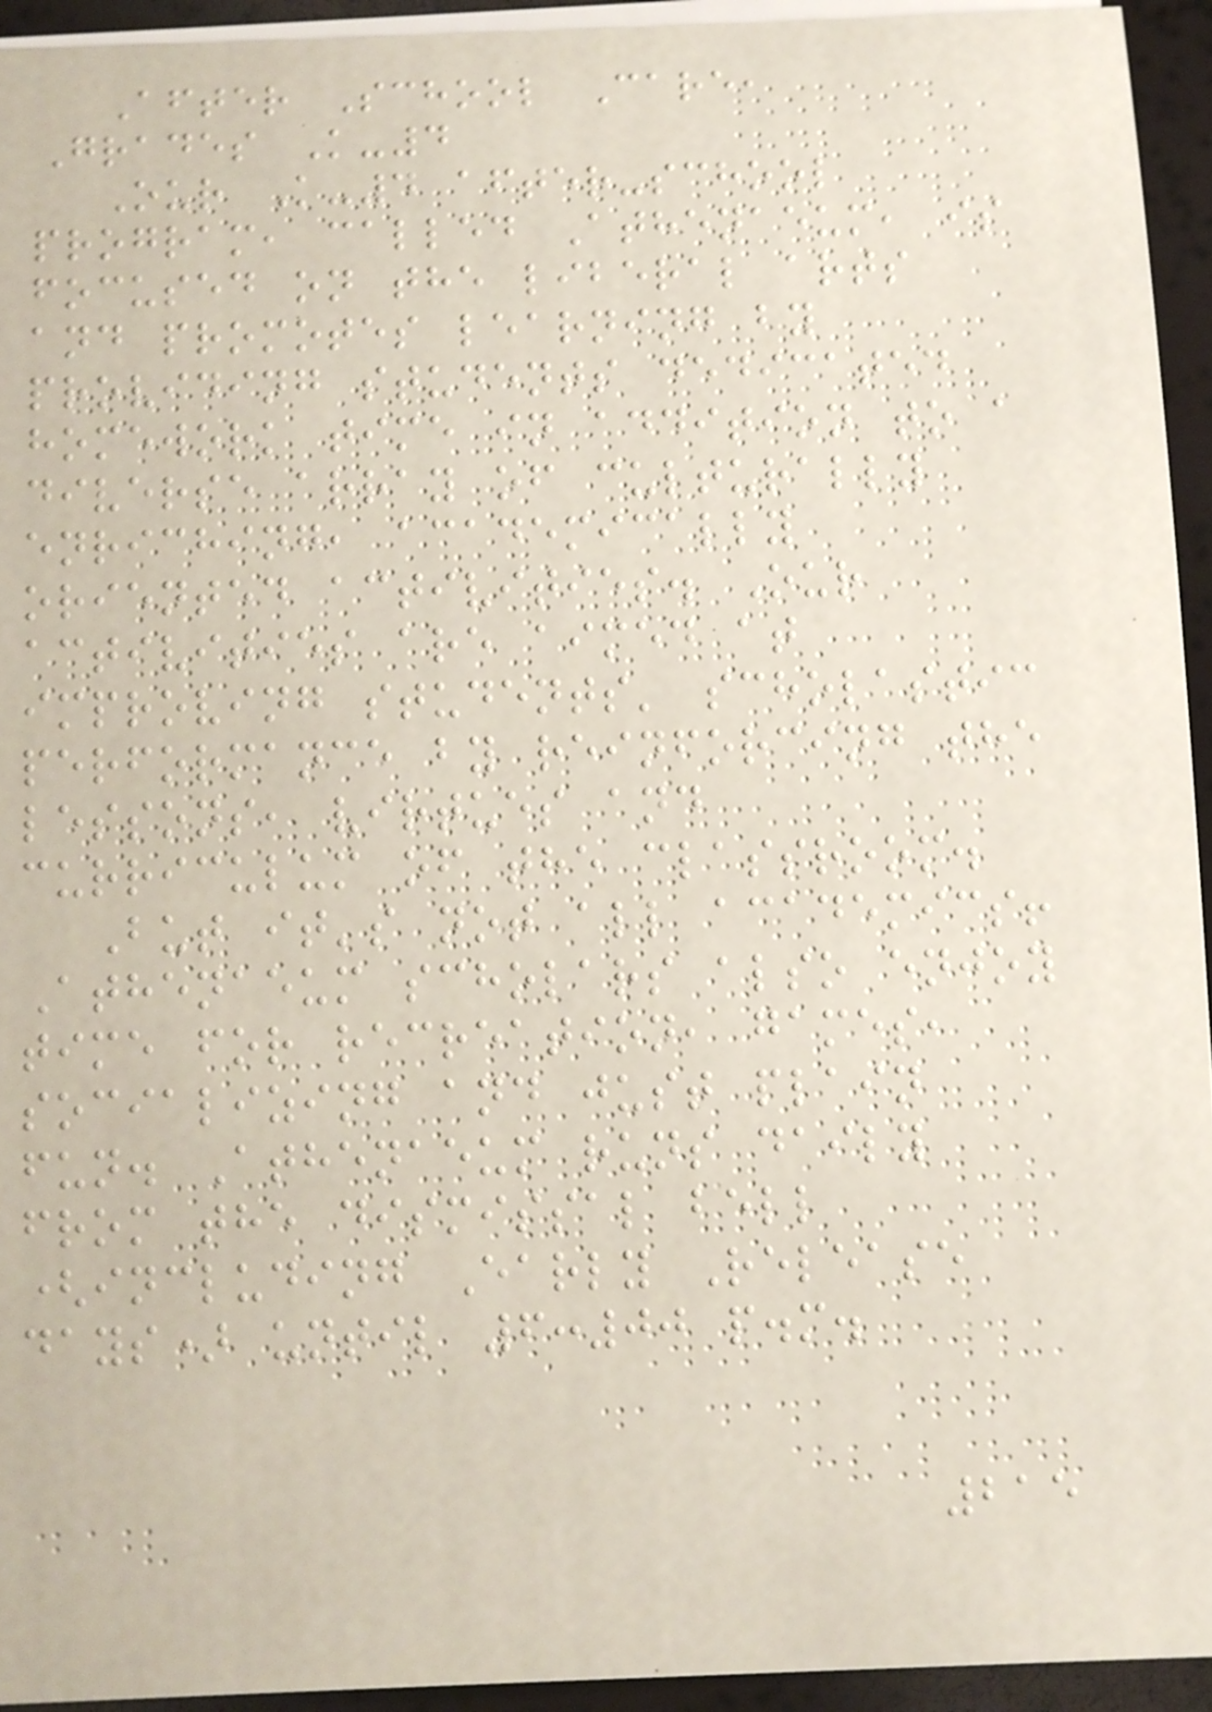After School Care,
Grades K-4
Our K-4 after-school
program, called Athenaeum, is
focused on the liberal arts
and promotes learning by
providing students dedicated
homework time in addition to a
diverse array of culturally
enriching, academically
oriented activities. Our
activities are aimed at
improving students' scholastic
performance by reinforcing the
lessons, virtues and
curriculum of the classroom.
But it's not all academics!
Athenaeum scholars also enjoy
time for recreation, games,
socializing and just plain
fun. Athenaeum runs daily
from the dismissal bell
(including Early Release
days) until 6:00 p.m.
215
